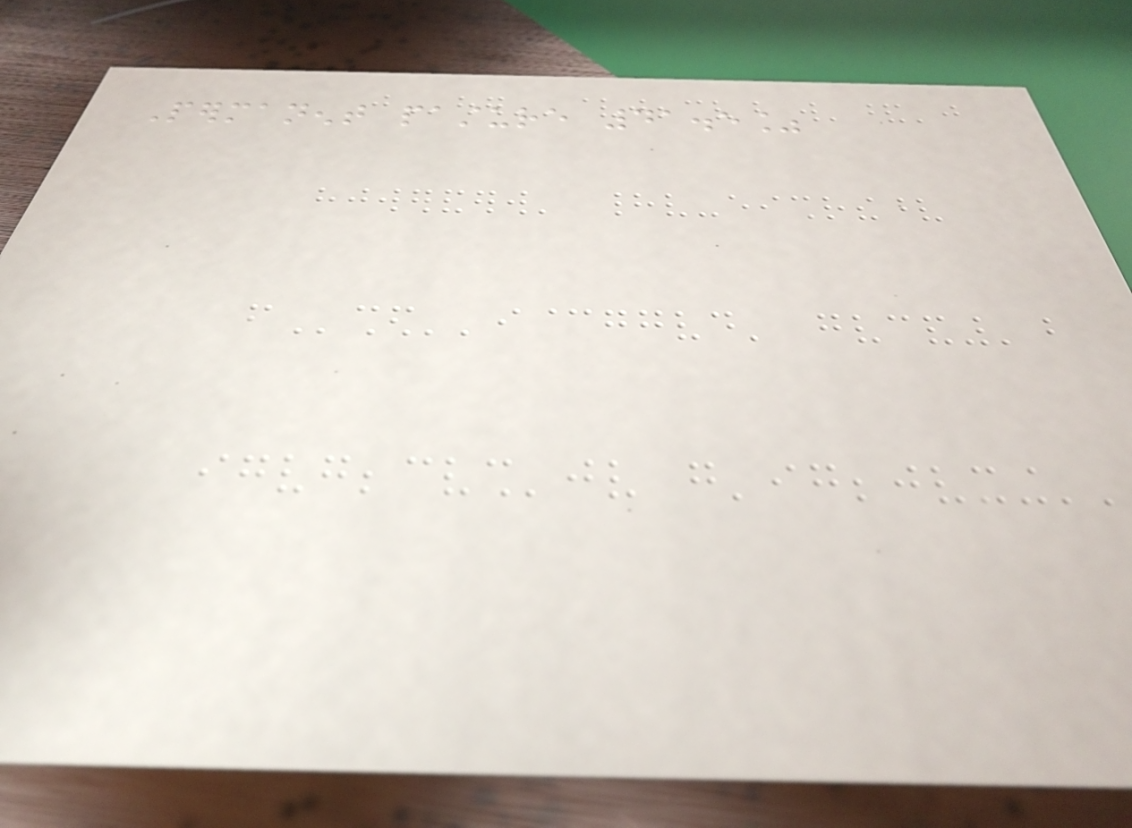Permanent pasture 41.5%
